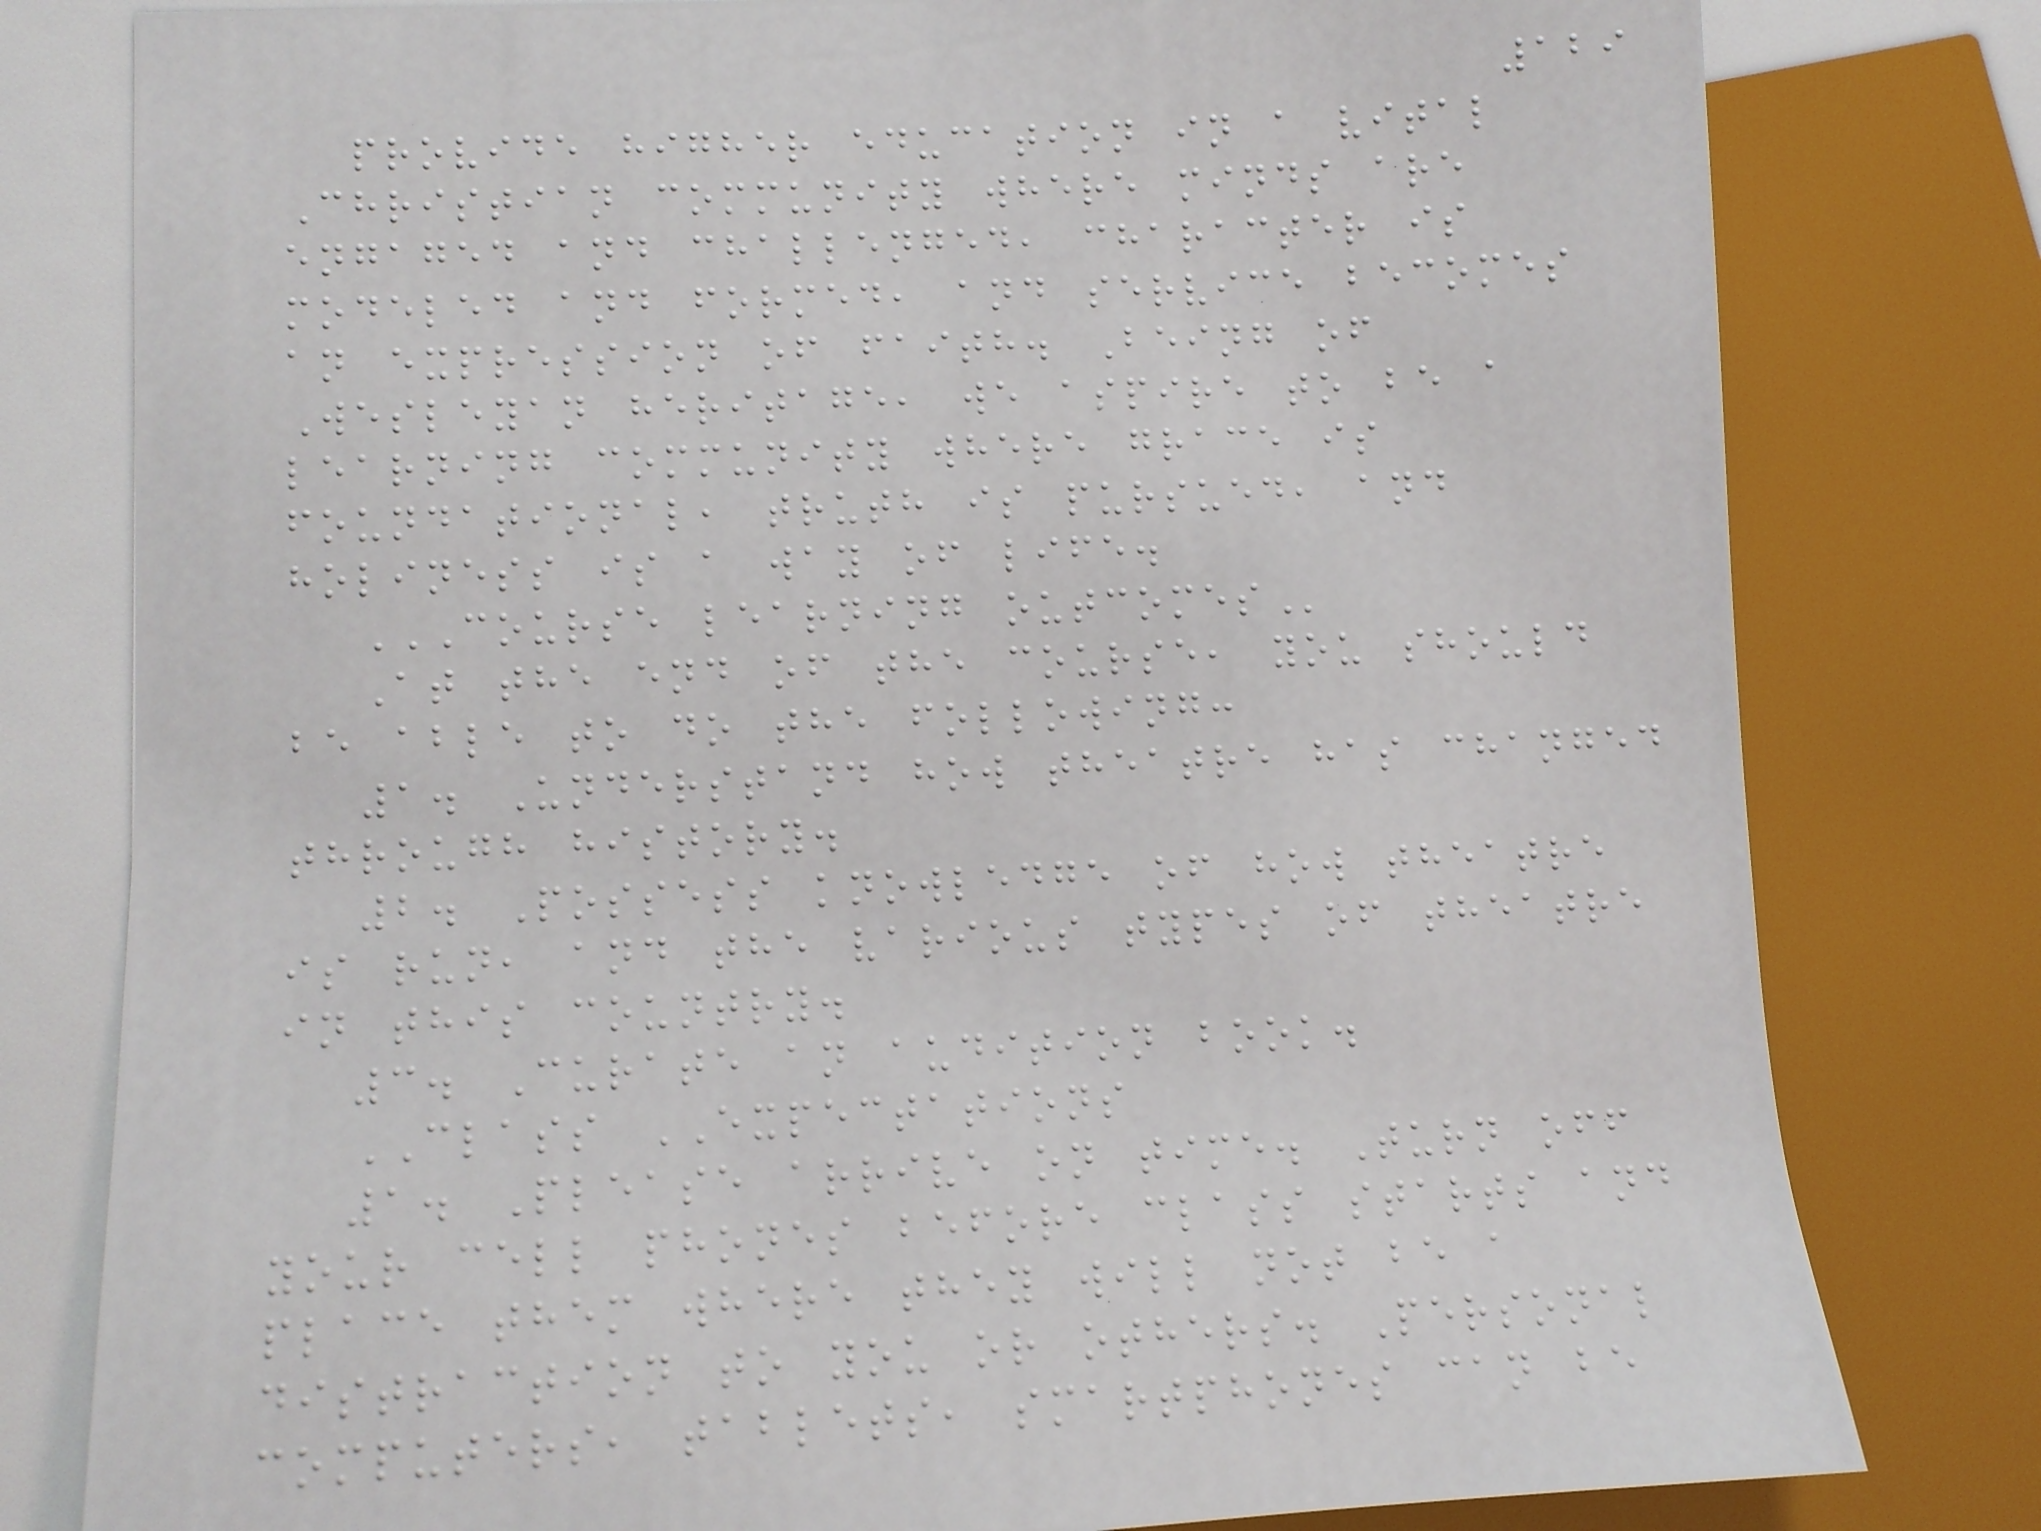129
provide higher education in a vital
Christian community where minds are
engaged and challenged, character is
modeled and formed, and service becomes
an expression of faith. Being of
Wesleyan heritage, we aspire to be a
learning community where grace is
foundational, truth is pursued, and
holiness is a way of life.
COURSE LEARNING OUTCOMES
At the end of the course, you should
be able to do the following:
1. Understand how theatre has changed
through history.
2. Possess knowledge of how theatre
is run, and the various types of theatre
in this country.
3. Curate an audition book.
CLASS EXPECTATIONS
1. Please arrive on time. Turn off
your cell phones before class starts and
place them where they will not be a
distraction to you or others. Personal
computers, tablets, smartphones can be
